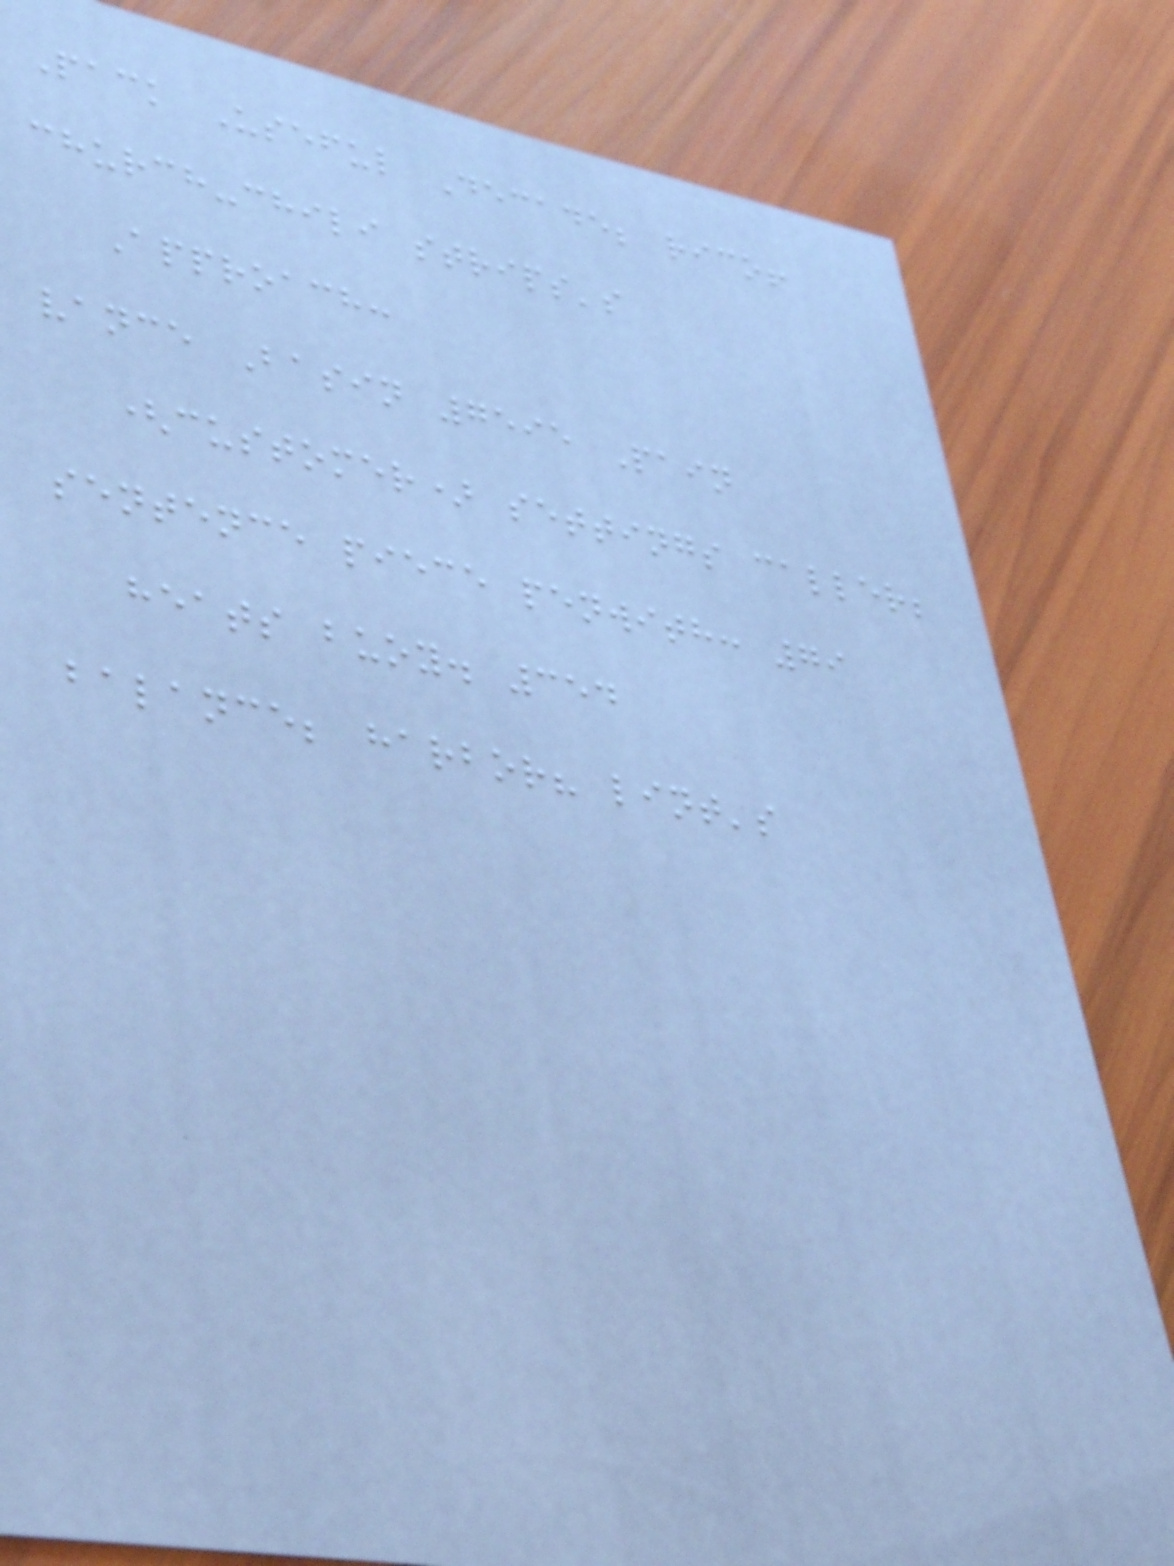Pack Useful Decade; rico!
church-chili strips's
Approach:
vance Basin 7595 Pain
(customer) settings caller;
sentence piece penwith: 79
heats buoy. 354
balance; harbor? lint's
